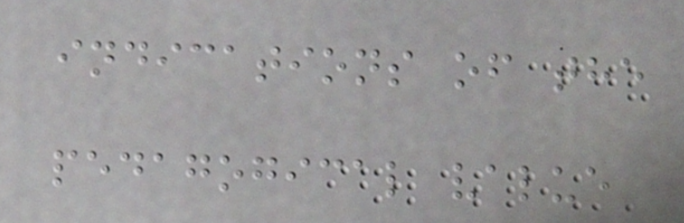indications of the
pedagogical value
